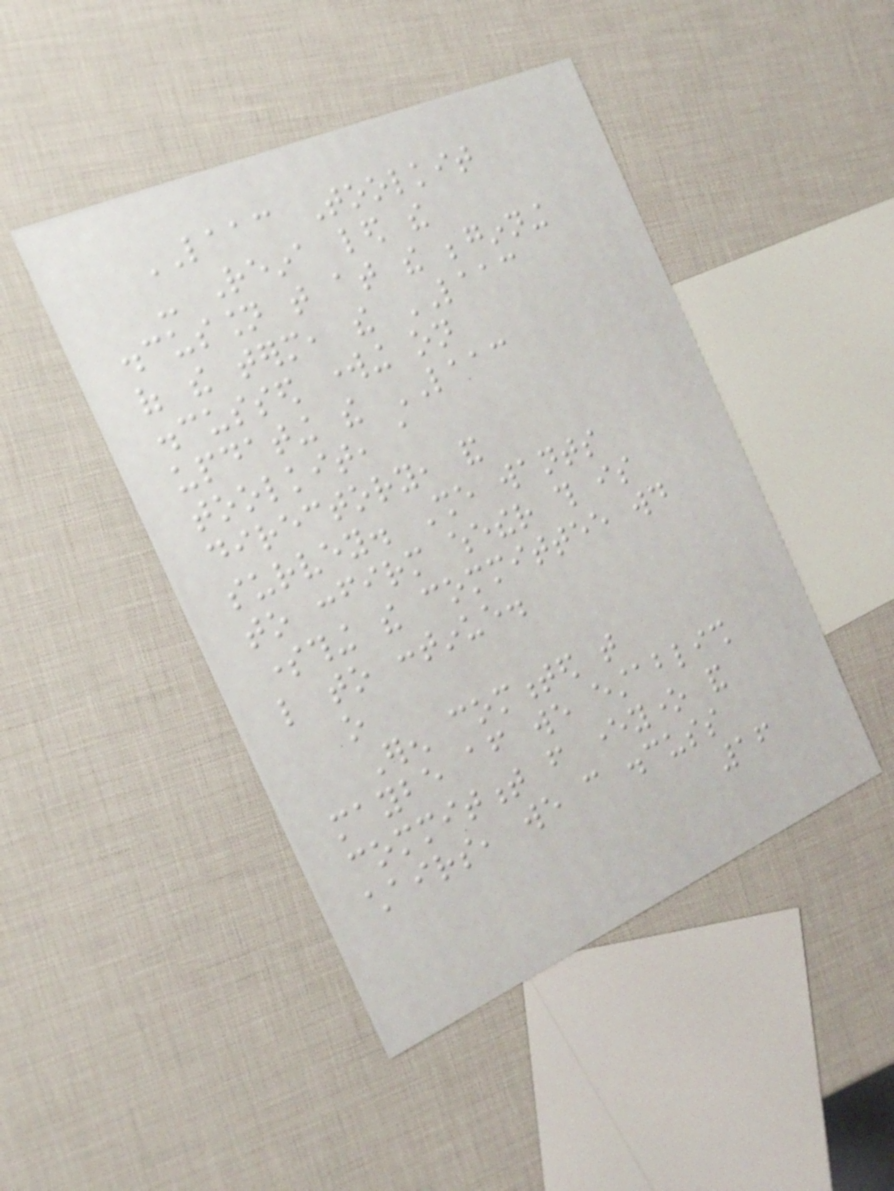LAAC Toolkit
- Reina led the
discussion that at the beginning
of the term, the LAAC
discussed working on
updating the LAAC
toolkit, a
directory, and
survey. She wants
to confirm whether this is
something the committee would
like to continue.
o
Eren commented that
maybe after we establish
commitment from everyone and
chairs, we can discuss
16
